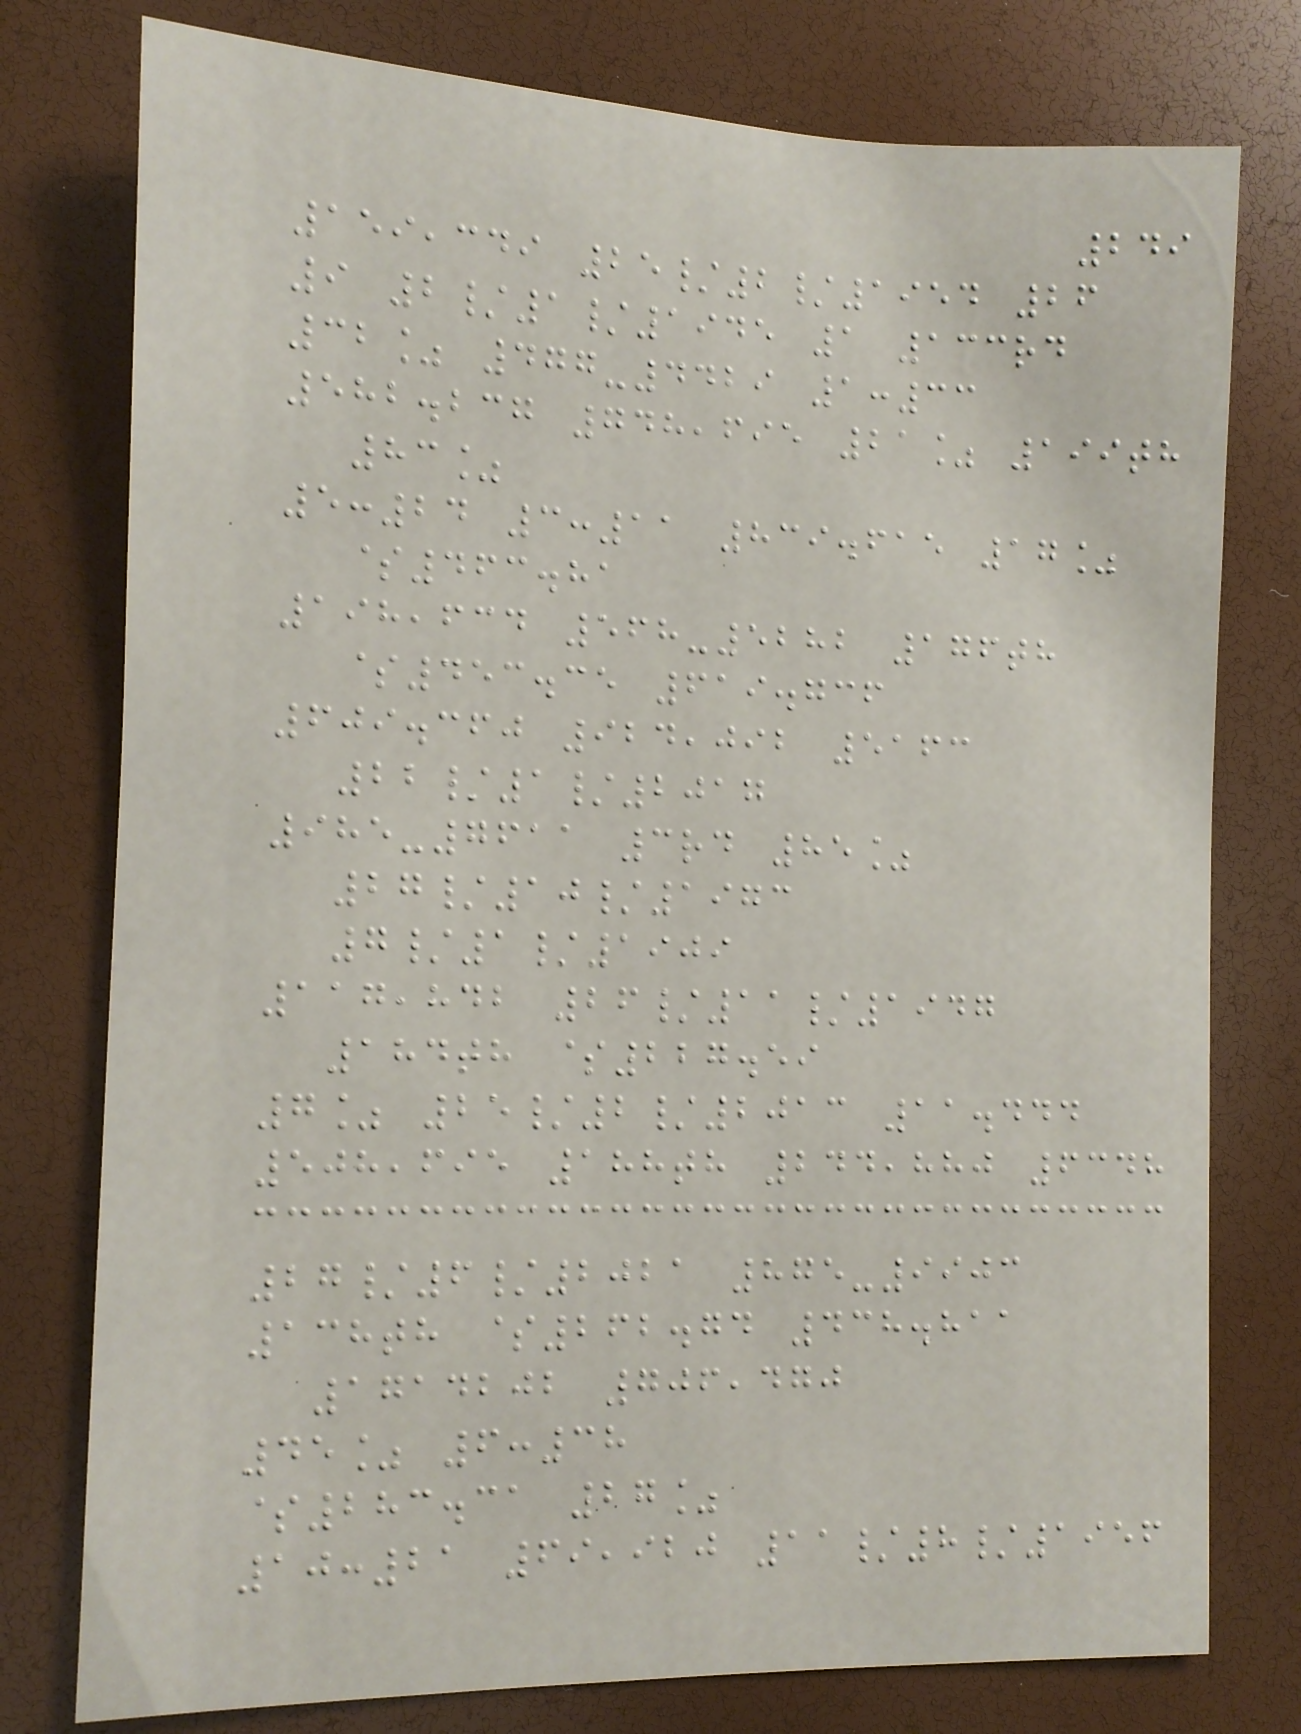249
159,349 25/2/1954 26
9 2/1/1945 1 133rd
32% 477-4429 1:33
582.237 748,695 21% 199th
83%
5:24 3:11 839.615 17%
$463.81
198,634 568-5282 176th
$453.35 619.736
609.360 924,092 5163
22/1/2017
985-7611 3rd 85%
27/10/1973
7/1/1909
117,842 26/11/1947
184th $227.59
7% 25/2/2013 11.444
508,695 188th 244,880 6348
27/6/2021 875-9903
138th $262.74 438.811
1714202 706,470
45% 6:38
$283.31 27%
10:21 69,920 11/8/1956
